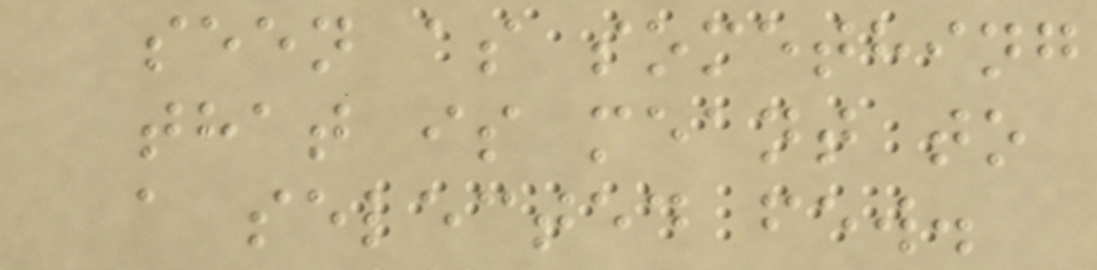seen as something
that is meant to
a selected few.
